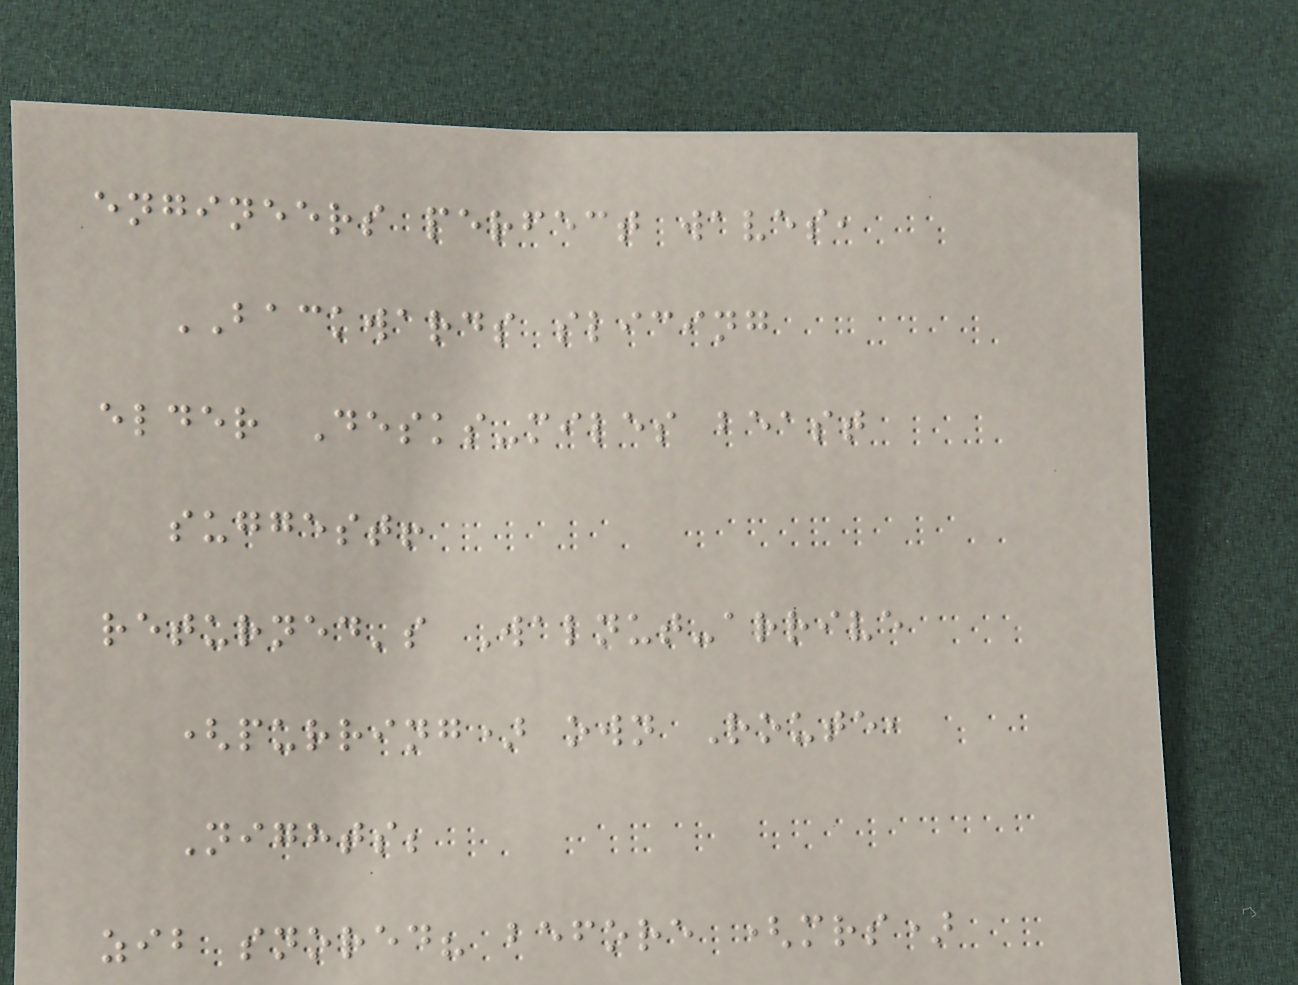engineers perfect waves,
BACKWARDS slicing
elder Desks-miles beast
suggest!
returned's Walnut-arrive
(purring) own Route,
Nights;
zib snored? before (mrs)
